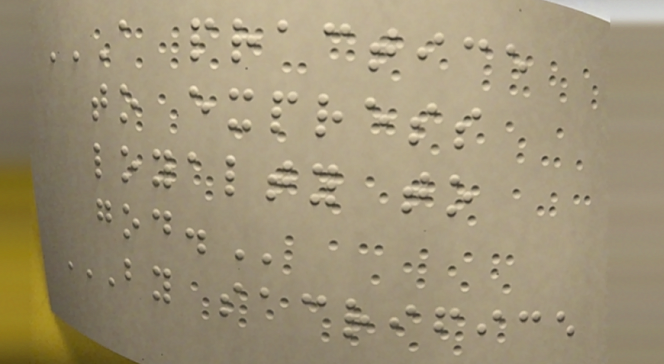A PRACTICE
TO EXPRESS
LOYALTY TO
GOD.
BY SACRIFICE
